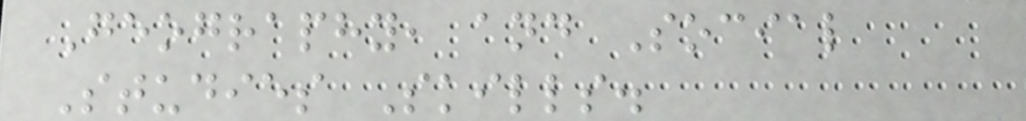Geography, and Social
Studies Skills.
